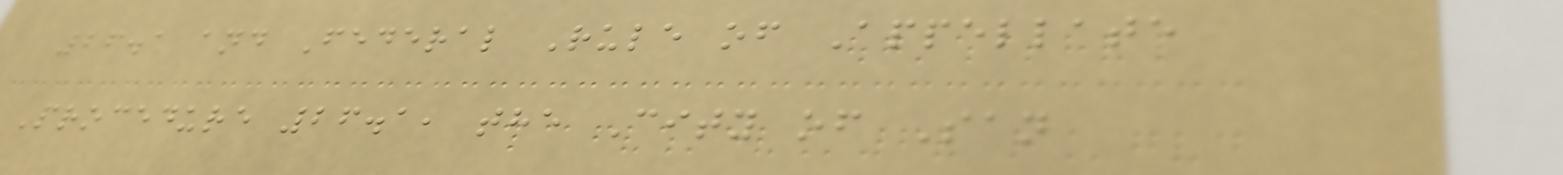26.1 and Federal Rule of Appellate
Procedure 26.1, the City of San
